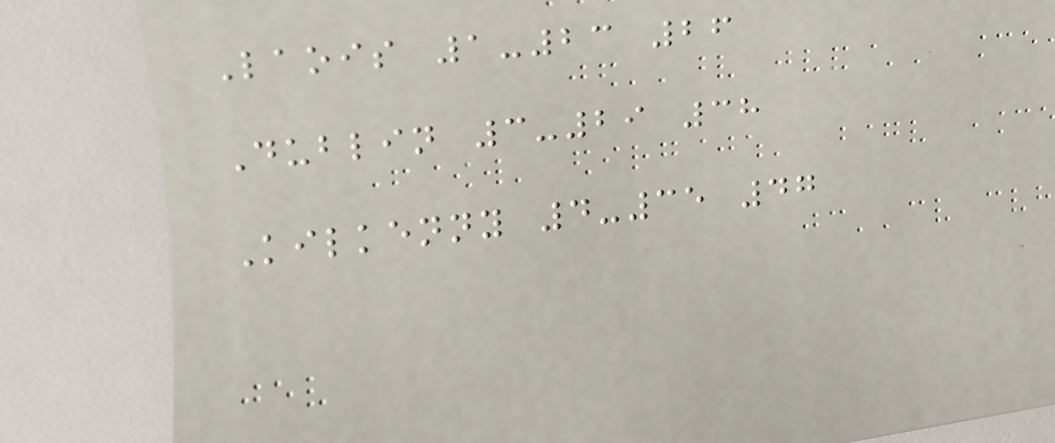Laois 1-23 26
Dublin 3-29 38
Kilkenny 4-35 47
